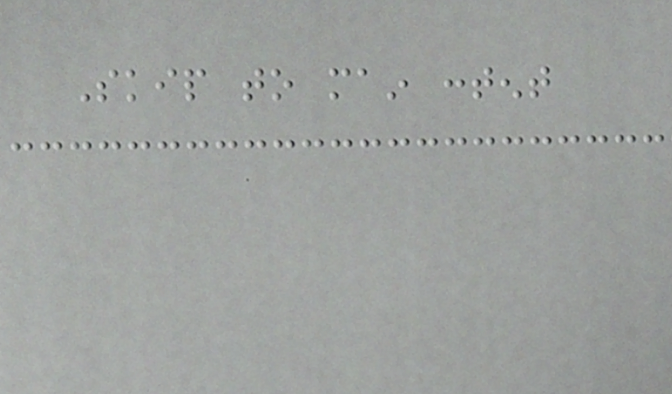Skip to main content
